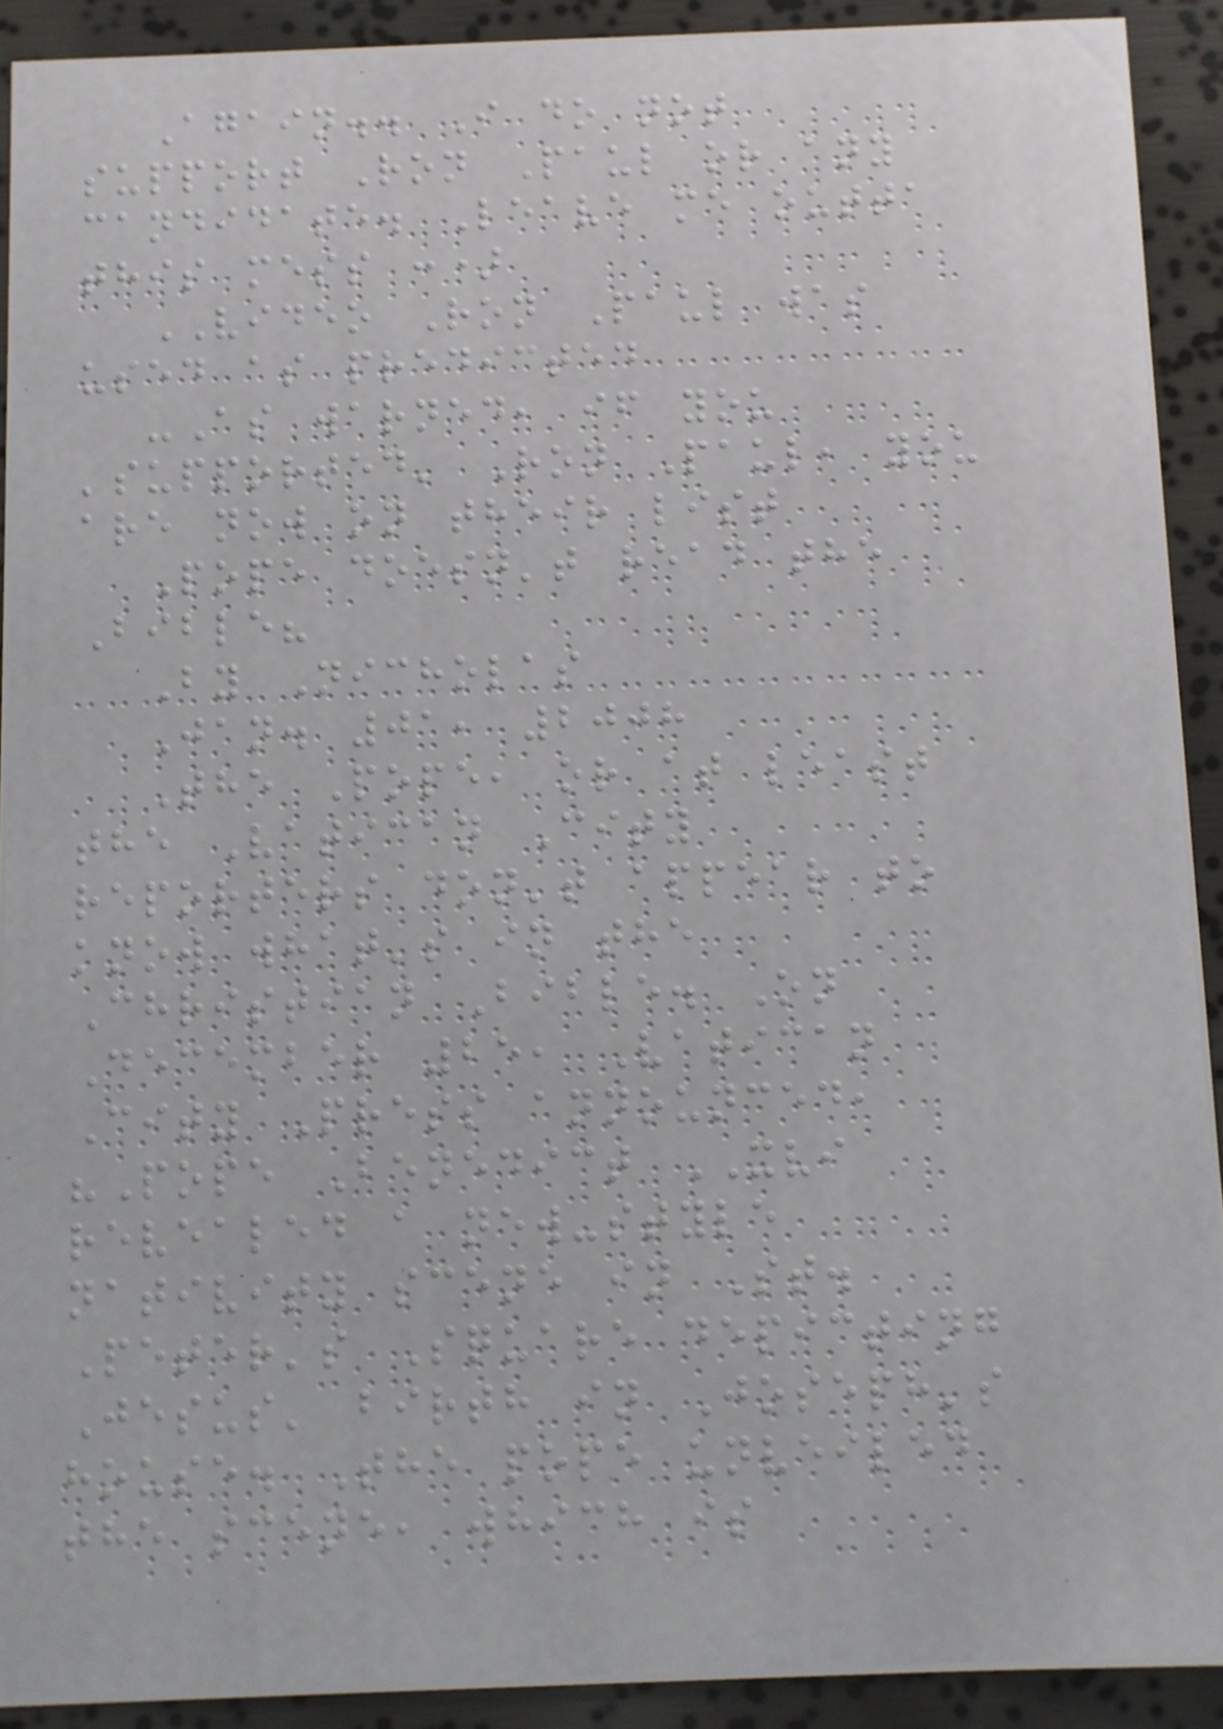Again.. I do not
support Ron Paul or any
candidate. Leave me outta
this mess :)
VIDEO Ron Paul was
used as predicted
-As warned, if you
'supported' Ron Paul, you
are now on their list
Pope doesn't read the
Bible?
By Nicholas
Jan. 01, 2008
The Pope, or at least
the Vatican City
reporters don't appear to
know what's in the
Christian Bible. On
December 25, Vatican
City Press announced,
"Pope Benedict XVI
revealed a new-style
nativity scene in St.
Peter's Square depicting
Jesus' birth in Joseph's
house. The pope unveiled
the scene, which is
